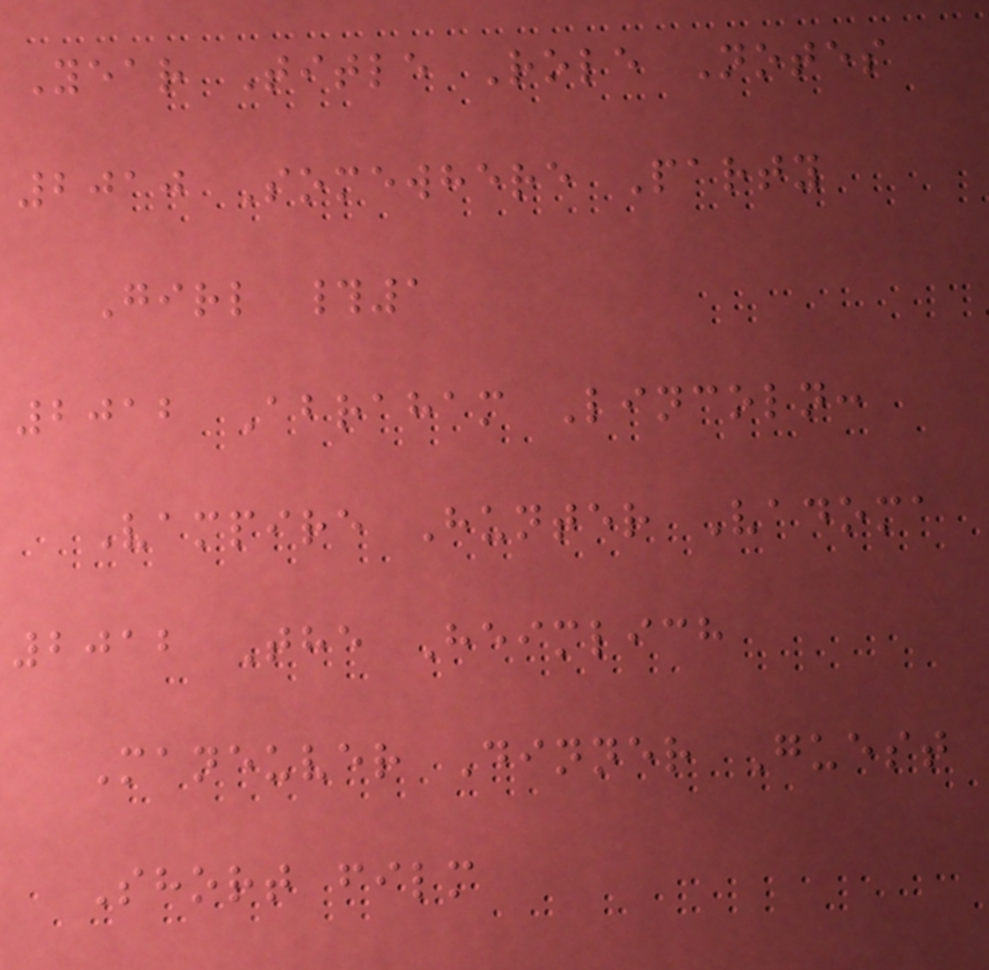Year Title Role Notes
2010 Somewhere Party
Girl #1
2012 Abraham Lincoln:
Vampire Hunter Vadoma
2012 The Heimlich
Maneuver Dinner Guest
Short film
